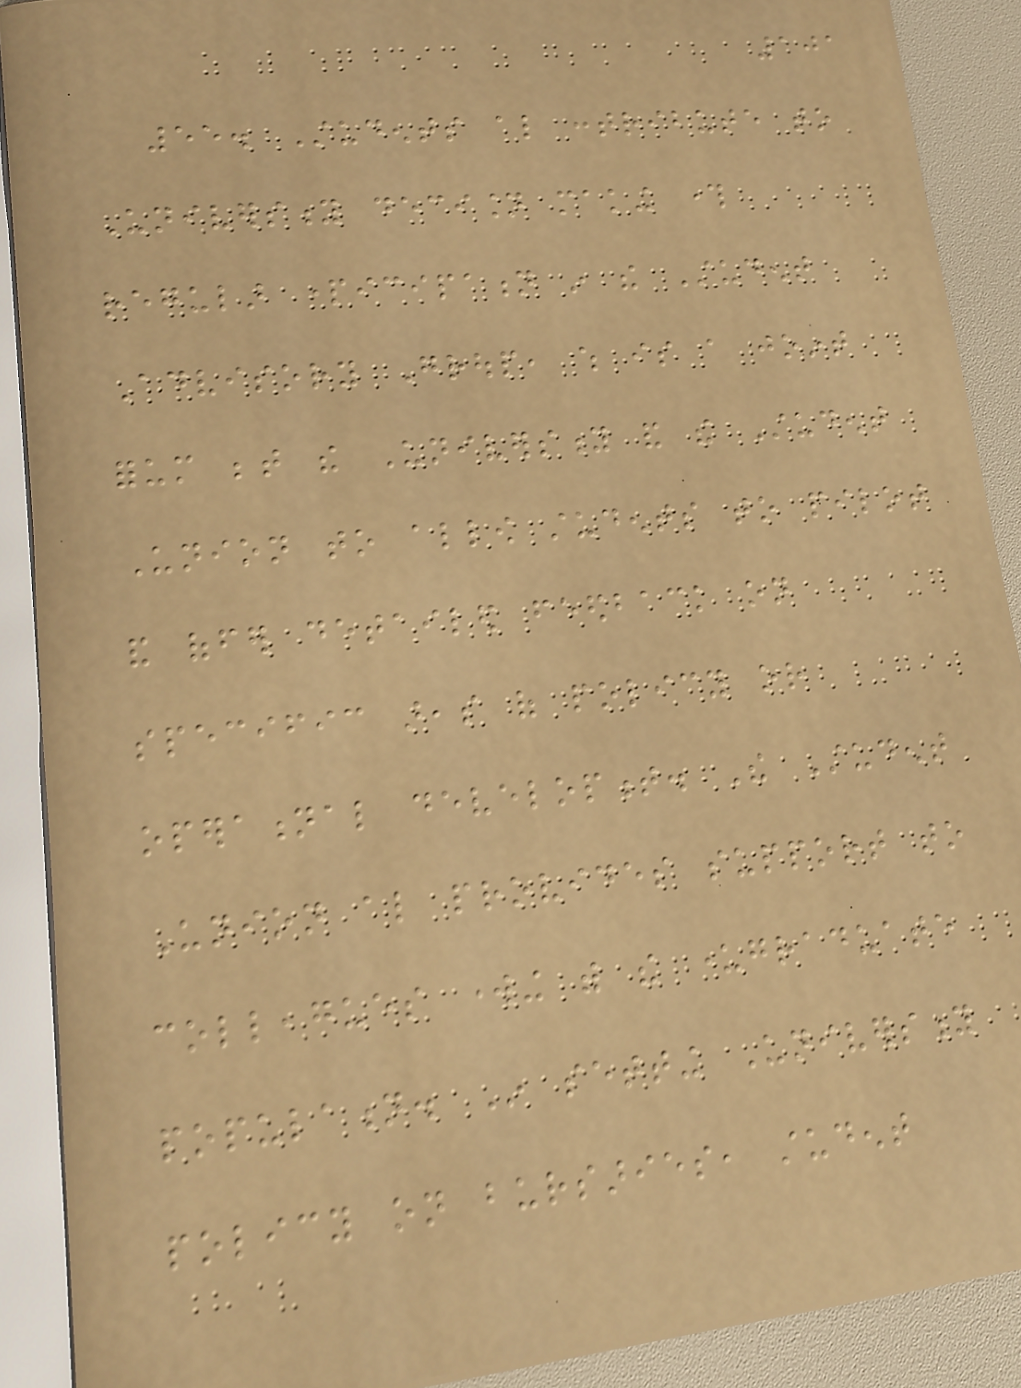101
55. Students also contribute to
University decision making through
regular participation in the Student
Advisory Group, which is a joint
forum between the University and the Student
Union to allow students to pilot
and offer detailed feedback on
specific areas of policy or
operational development. The Student
Union also provides support to
colleagues working with the undergraduate
population. In setting University
policy on bursaries, student
